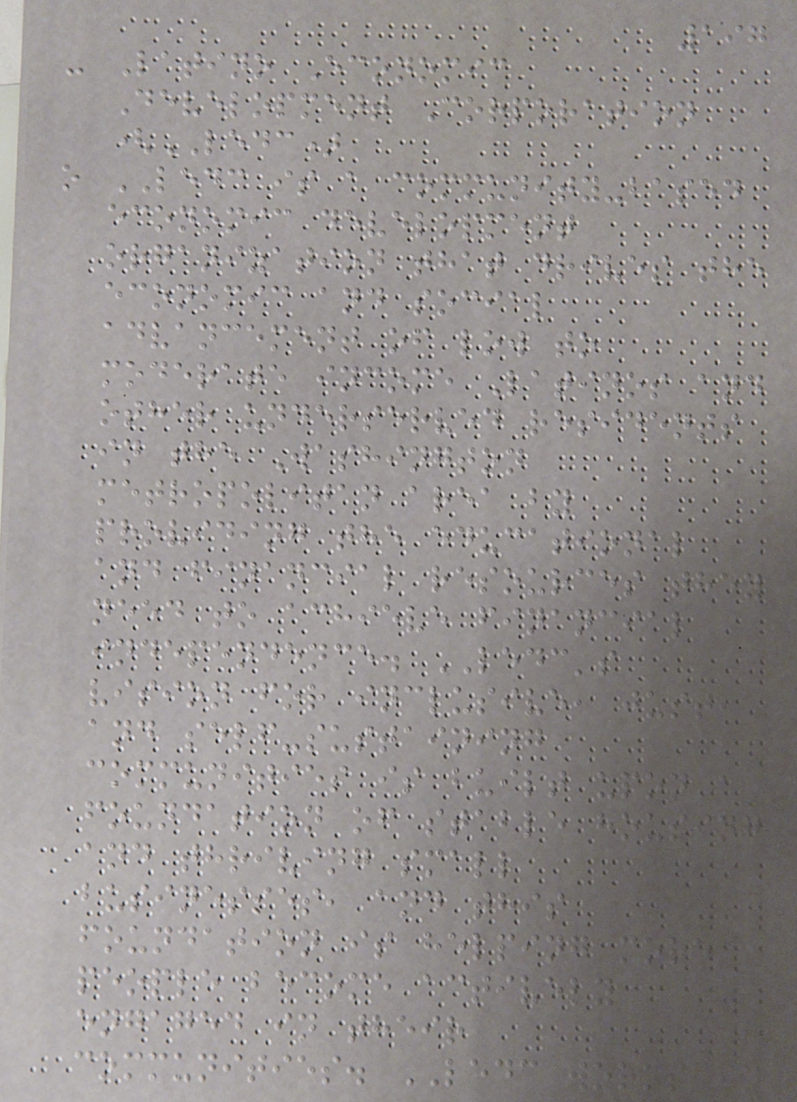197
- Latino Economic
Development Corporation
(LEDC)
o LEDC is a community-based
economic development
organization that drives the
economic and social
advancement of low to
moderate income Latinos and
other underserved residents
in the Washington
metropolitan area by
providing the educational
and financial resources they
need to achieve financial
independence. LEDC's
vision for inclusive, just,
and self-sustaining
communities is built upon a
foundation of stable housing
and thriving small
businesses, and this
foundation is helping more
people become actively
engaged in their
communities. LEDC works in
